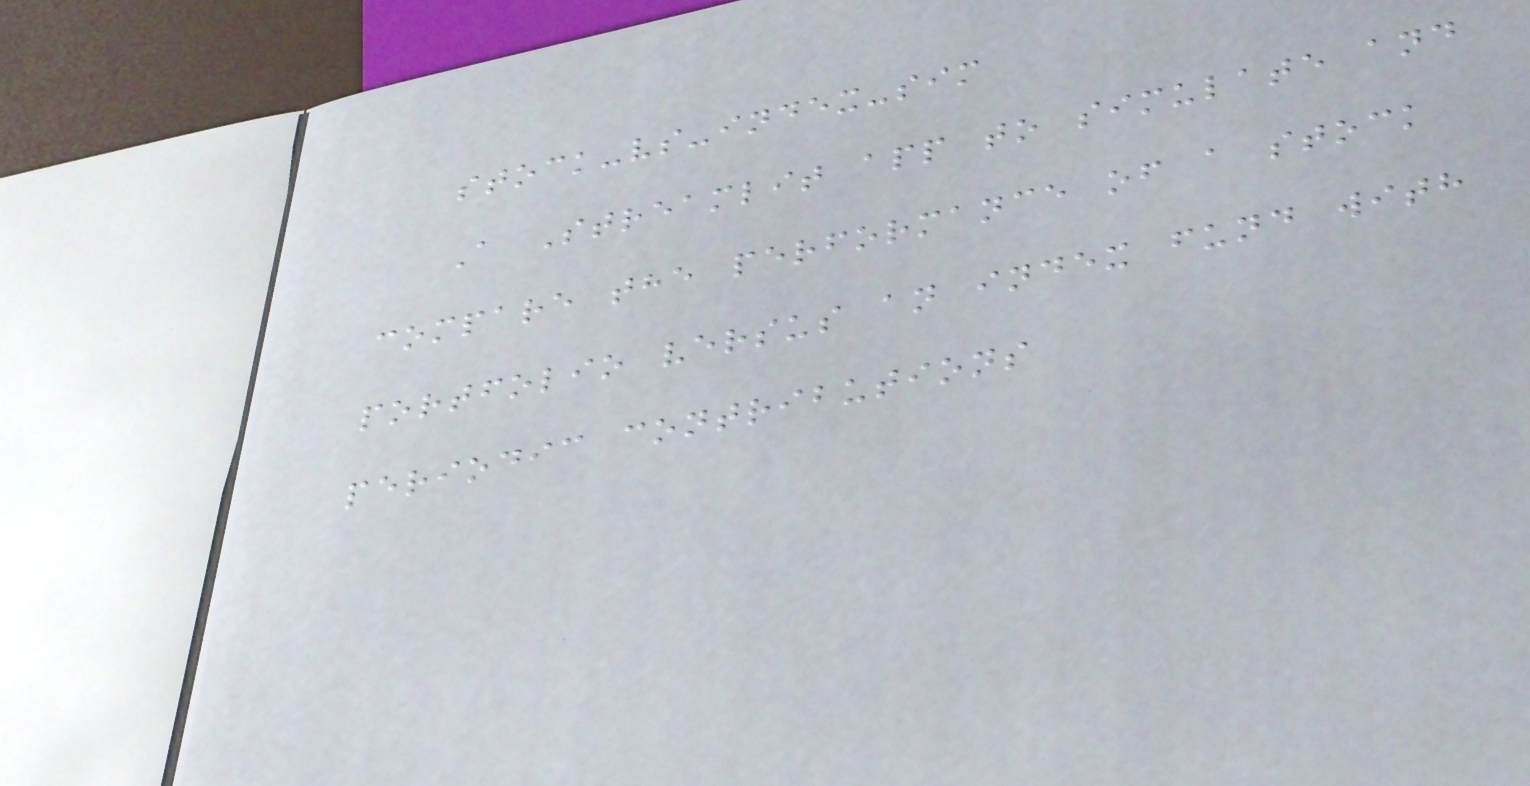stock-vs-index-sim
A Streamlit app to simulate and
compare the performance of a stock
portfolio versus an index fund with
periodic contributions
